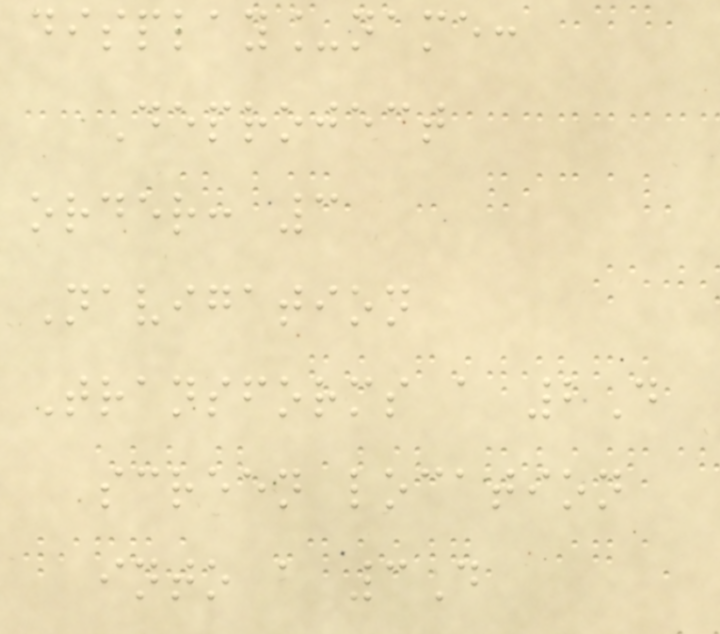display_name:
Deproject
order: 3
Navigation
Transforms a 2D
screen location
into a 3D
